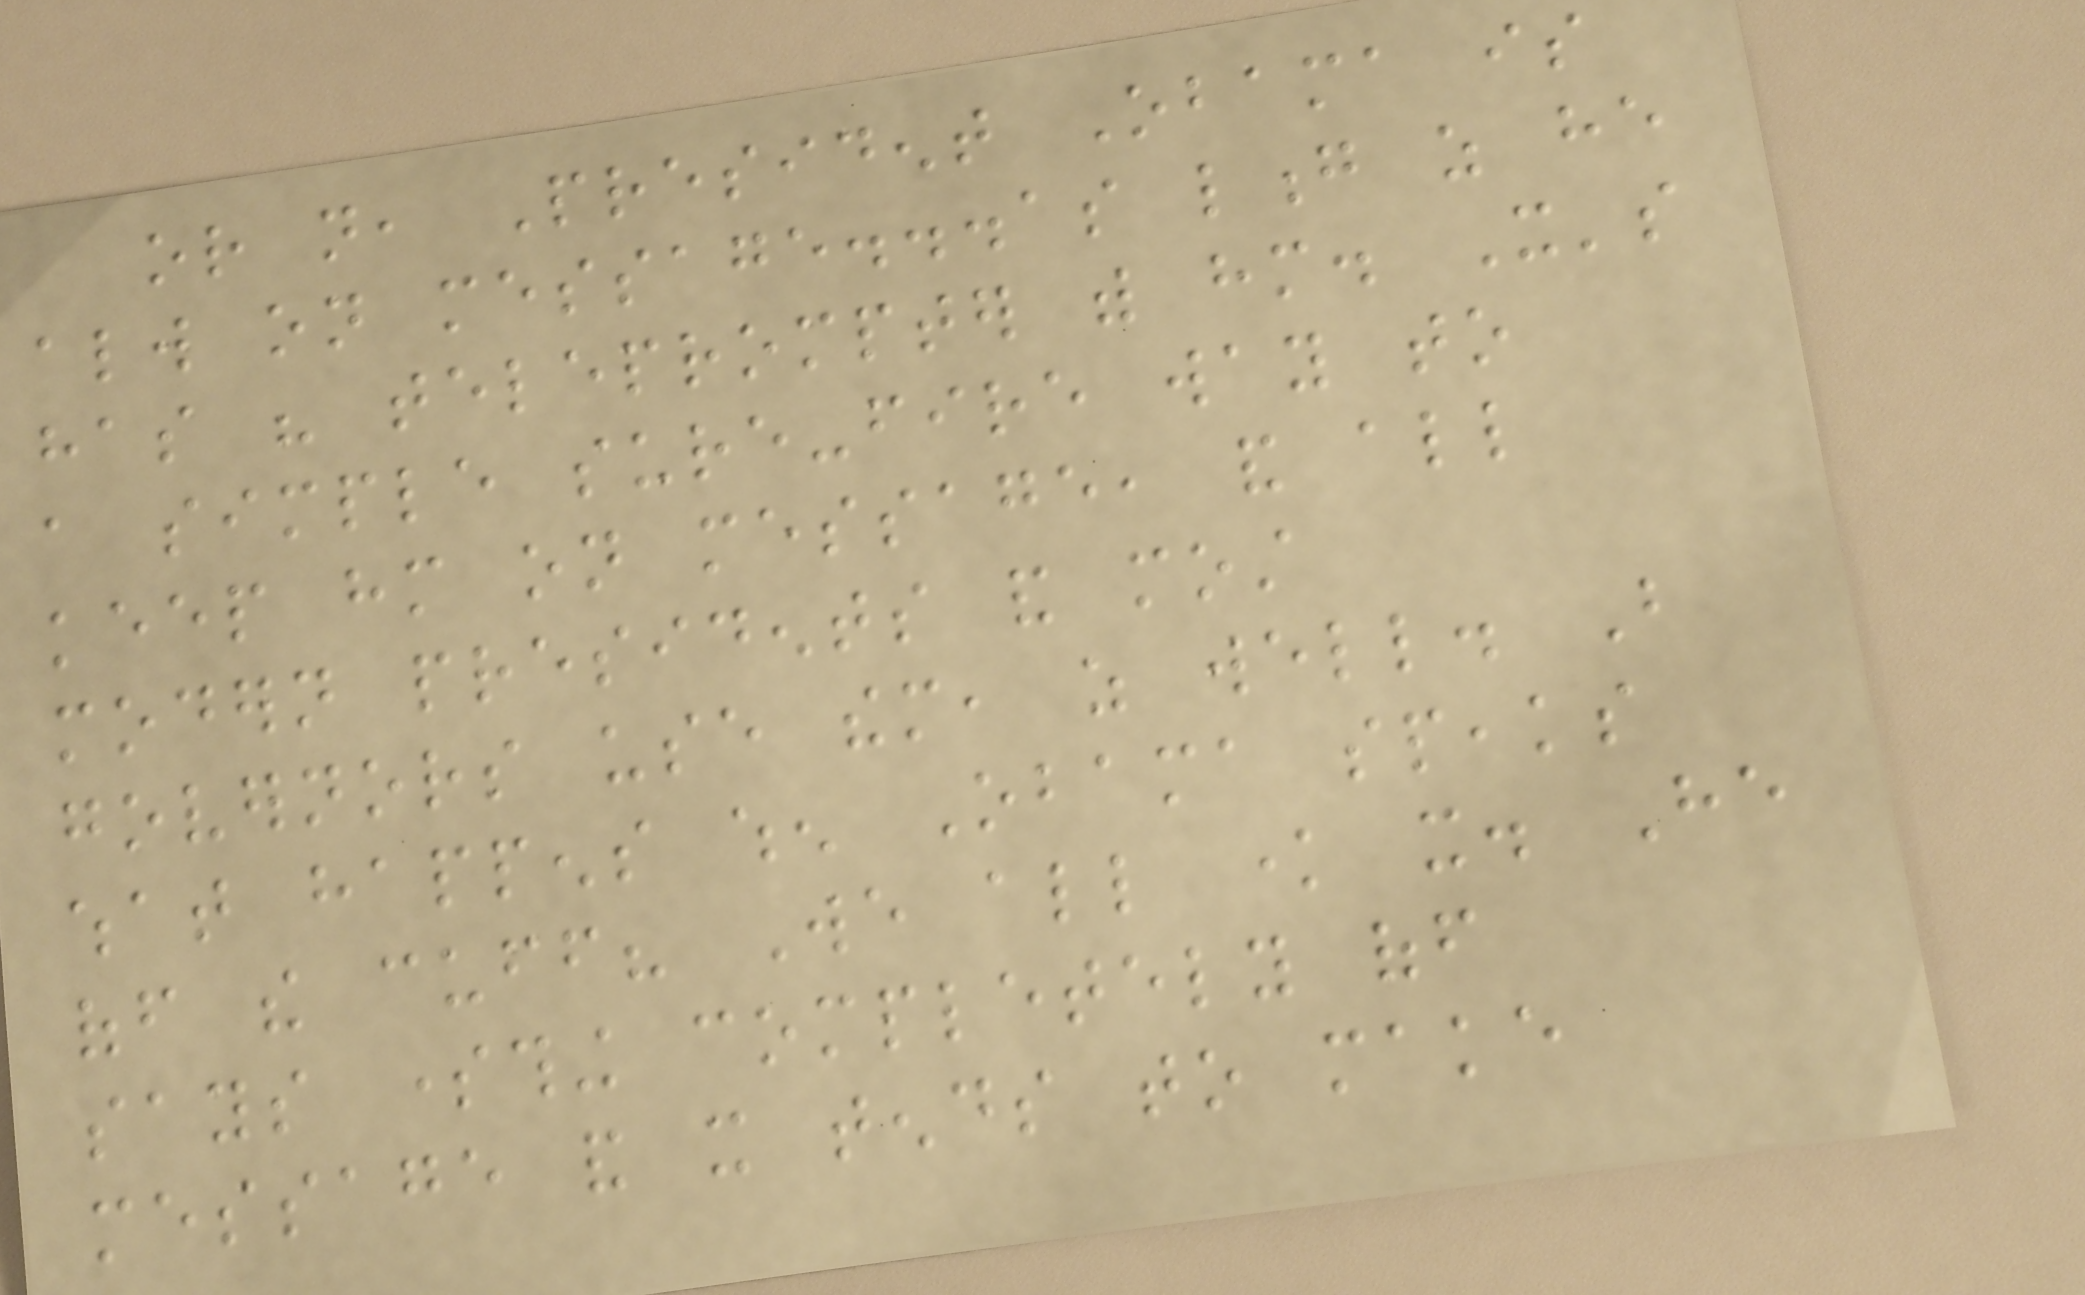or not, President Obama is
always on message...as long as he
has his teleprompter with him. It's
a simple sure-fire way to
keep him on message, and all
modern presidents and most
governors use them, as well. But
what happens when Obama speaks
off the cuff? We all know it. He
says something completely off
message and it tends to make
